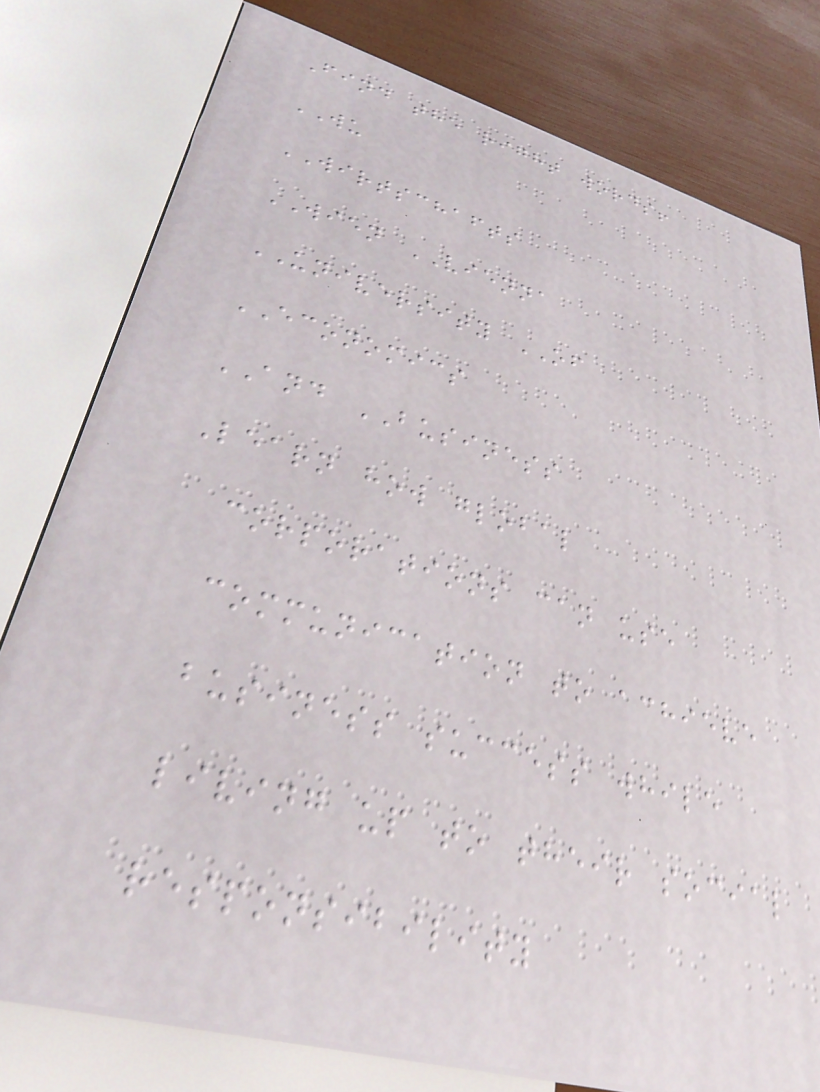Find the right words!
WU
WIRTSCHAFTS
WIEN VIENNA
UNIVERSITY OF
ECONOMICS
AND BUSINESS
Learn how global
corporations can use
communication to achieve
business success while
living up to their social
responsibility
